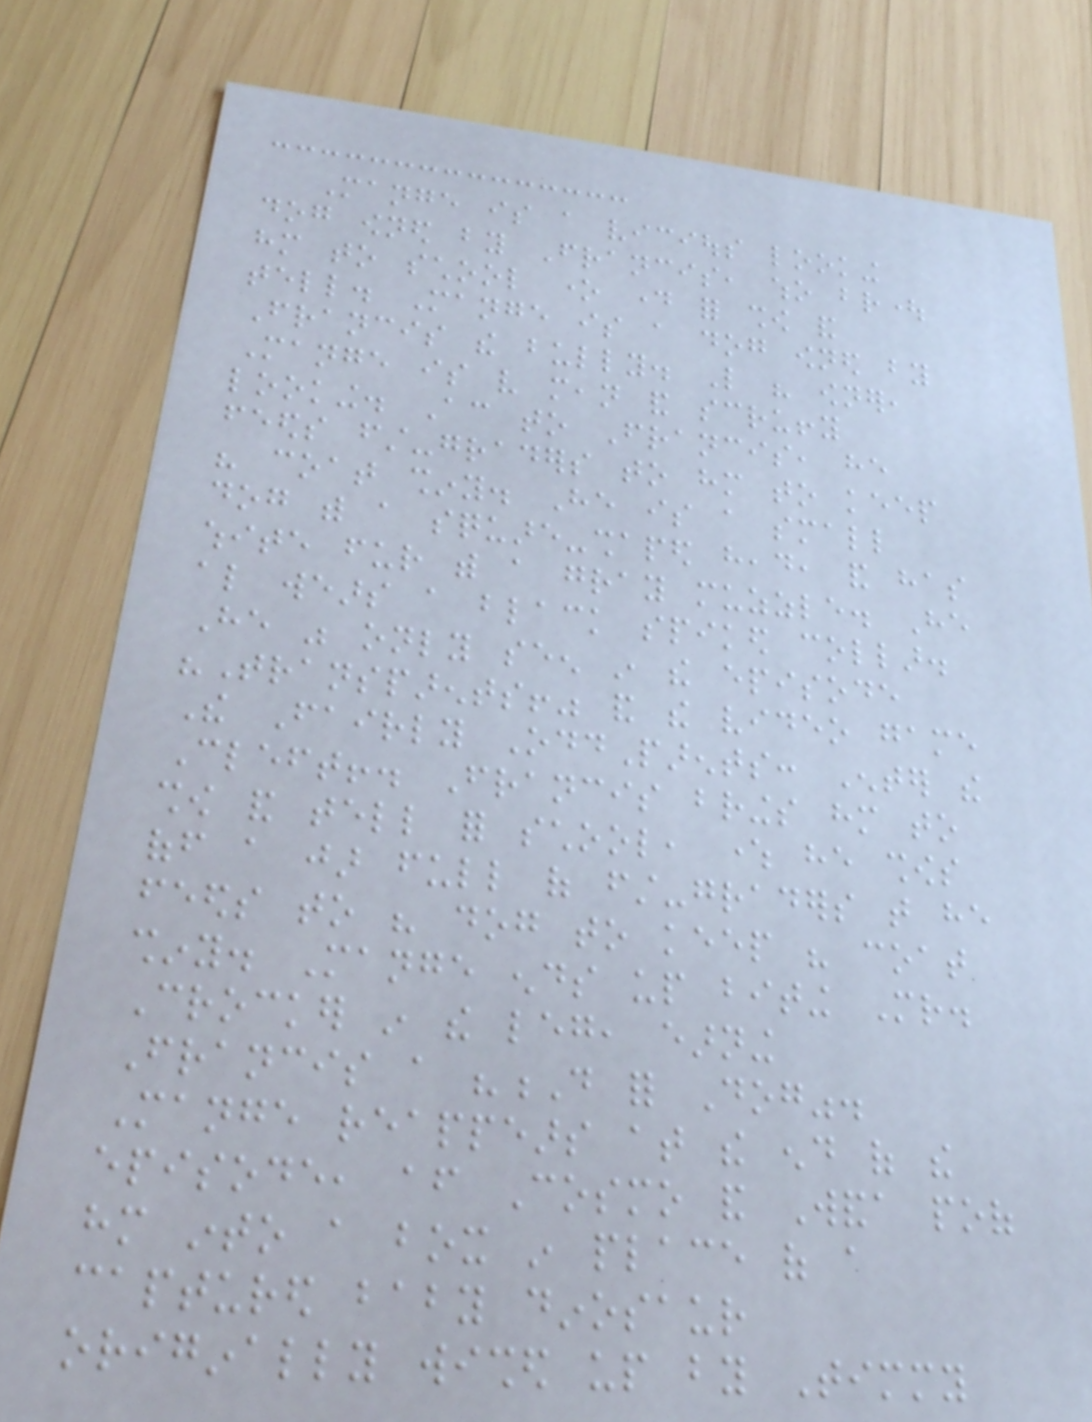Mange is a vicious looking
dog owned by Francis, who brought
him to school one day for show and
tell. Mange is a dog owned by
Francis the bully. Like his owner,
Mange is very mean and scruffy
looking. According to Francis, he
feeds first-graders to him to keep
his coat shiny. He is a small
dog with a square-shaped head, and has
white fur with a gray muzzle. He
also wears a black spiked collar.
He was only seen in the episode
"Transparents!" and the video game
The Fairly OddParents: Enter the
Cleft!. Francis brings him to
show and tell for school, where he shows
off a jar full of first-graders that he
feeds to his dog to keep his coat
shiny. Mange ends up biting Mr.
Crocker in the leg, earning
Francis a "D for Dog".
Mange reappears at the end of the
episode, after Cosmo and Wanda poof
him into a box in place of a
captured baby dinosaur
originally wished up by Timmy
